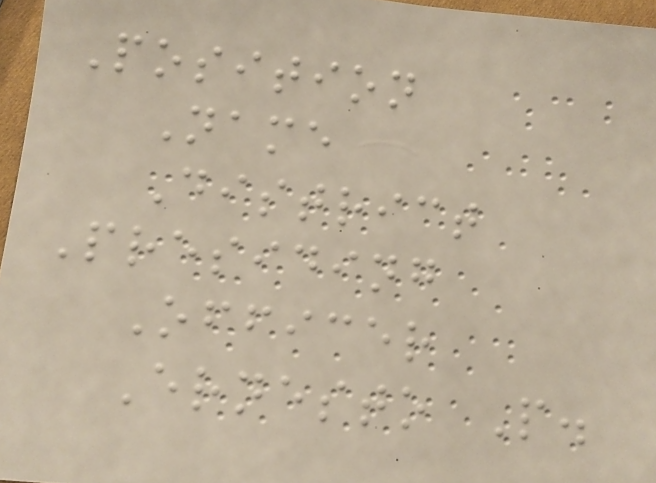Position
Name
District
Presiding
Officer
Ernesto P.
